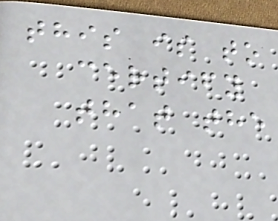this is to
certify
that the
